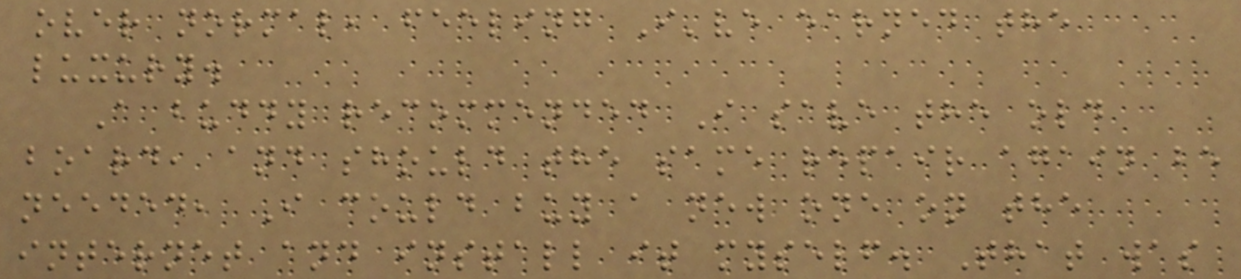over normal, feeling I've earned the
luxury.
A buddy recommended I save the old
board, and should the same repair again be
needed, I could buy a new one on the
internet and install it myself. That was
